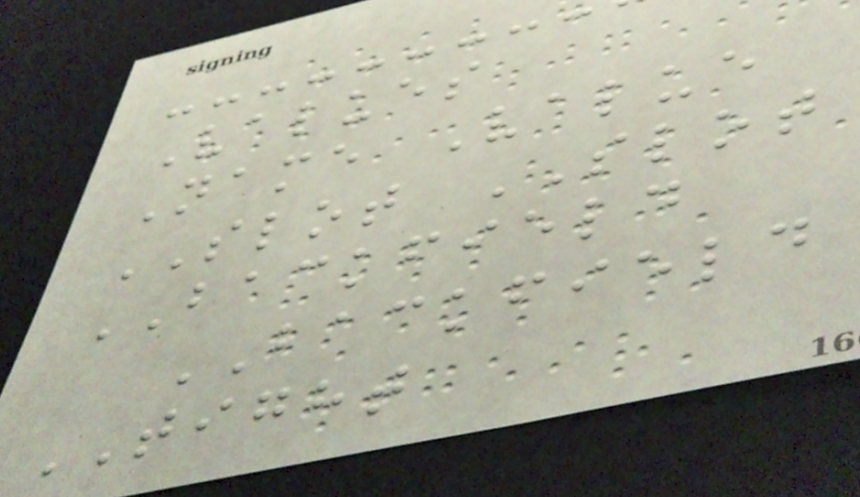Values
Name Value
SLOT SLOT
BACKFIELD
BACKFIELD
TIGHT
